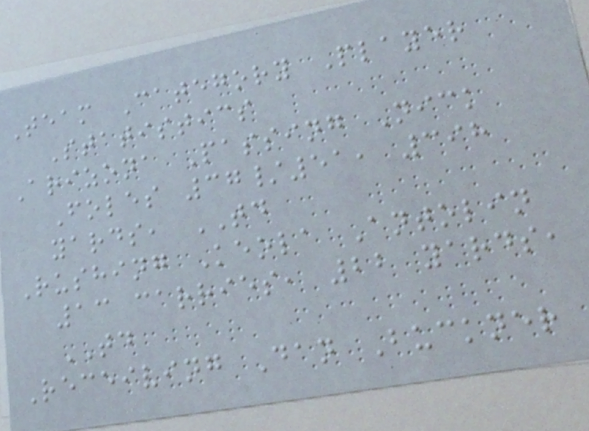Team Category Player
Statistics
Arizona Passing Nick
Foles 37/51, 398
yards, TD
Rushing Keola Antolin
13 carries, 22 yards,
TD
Receiving Dan Buckner
